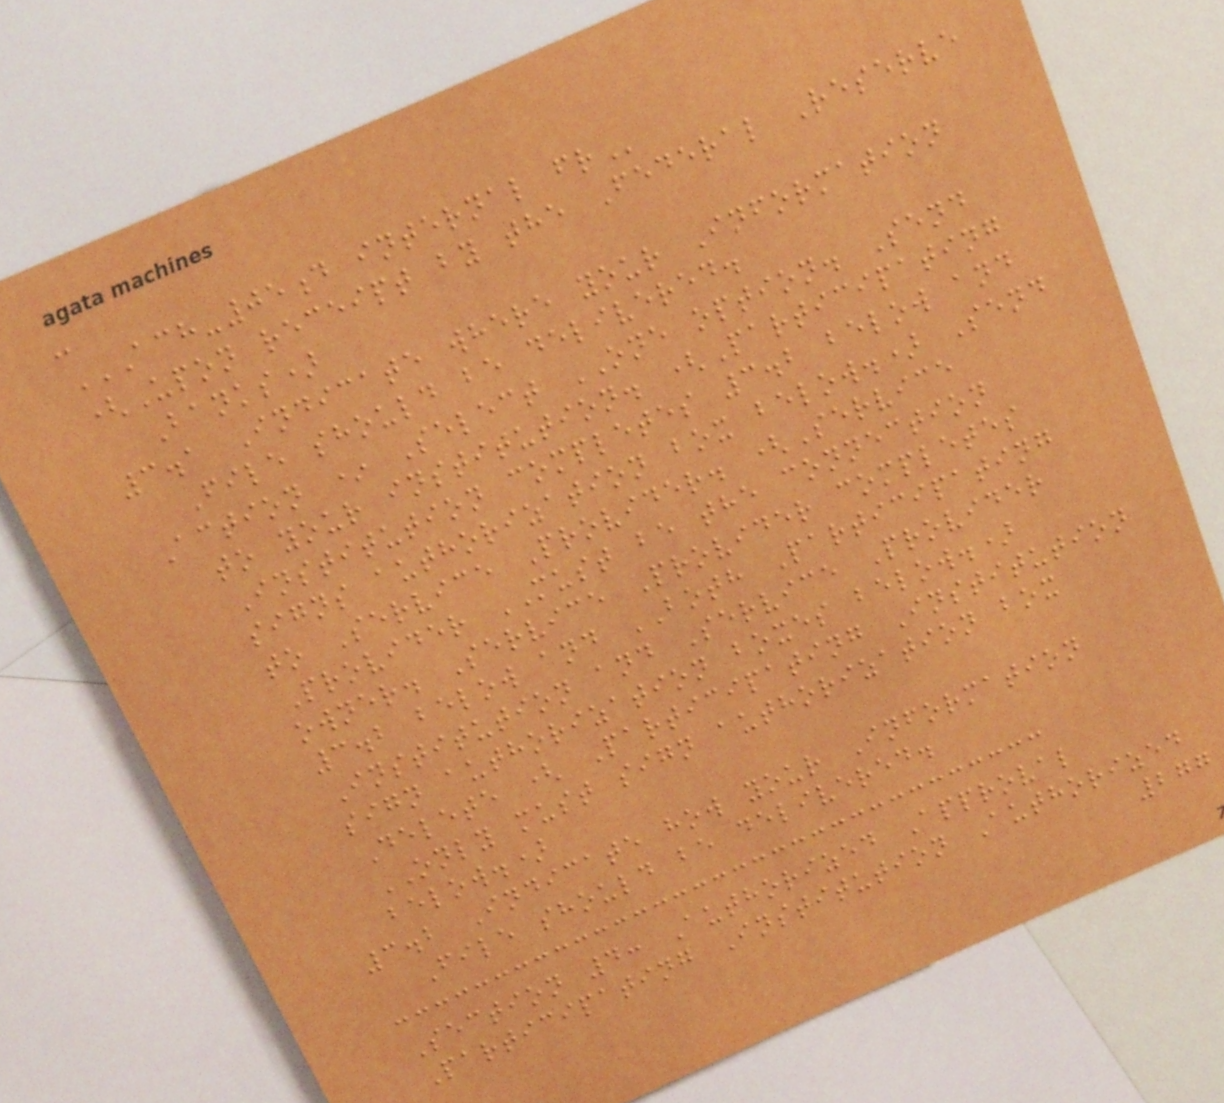-
ACH-05D INTERNAL FR
(Upon receipt by the Federal Reserve
Banks)
3.1 Indicate where your Information
File should be delivered.
Action * Select ONE option. Send
to your institution. (Participating
Institution completes 3.2 below and
signs authorization box below.) Send
to Service Provider. (Service
Provider MUST be the connection
owner. Service Provider completes
3.2 below and BOTH Participating
Institution and Service Provider
sign authorization boxes below.)
Delete ( Participating Institution
ONLY must sign authorization box
below.)
3.2 Indicate how your Information
File should be delivered.
Section 4: Authorized Approval
Participating Institution Authorized
277
